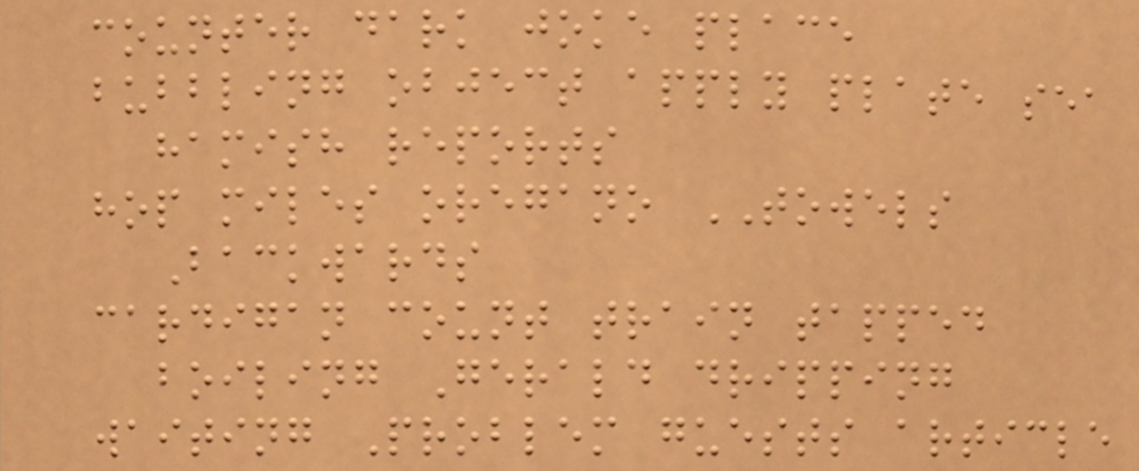counter dark joke place
bubbling object apply plate sea
hamish reports
hop miles oregano TOWELS
Backwards
cardigan count train tapped
boiling Gerald dripping
waiting Problem guests article
